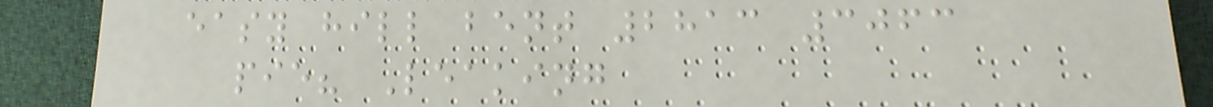easy hill bent 2813 3063
pie? Leaking
